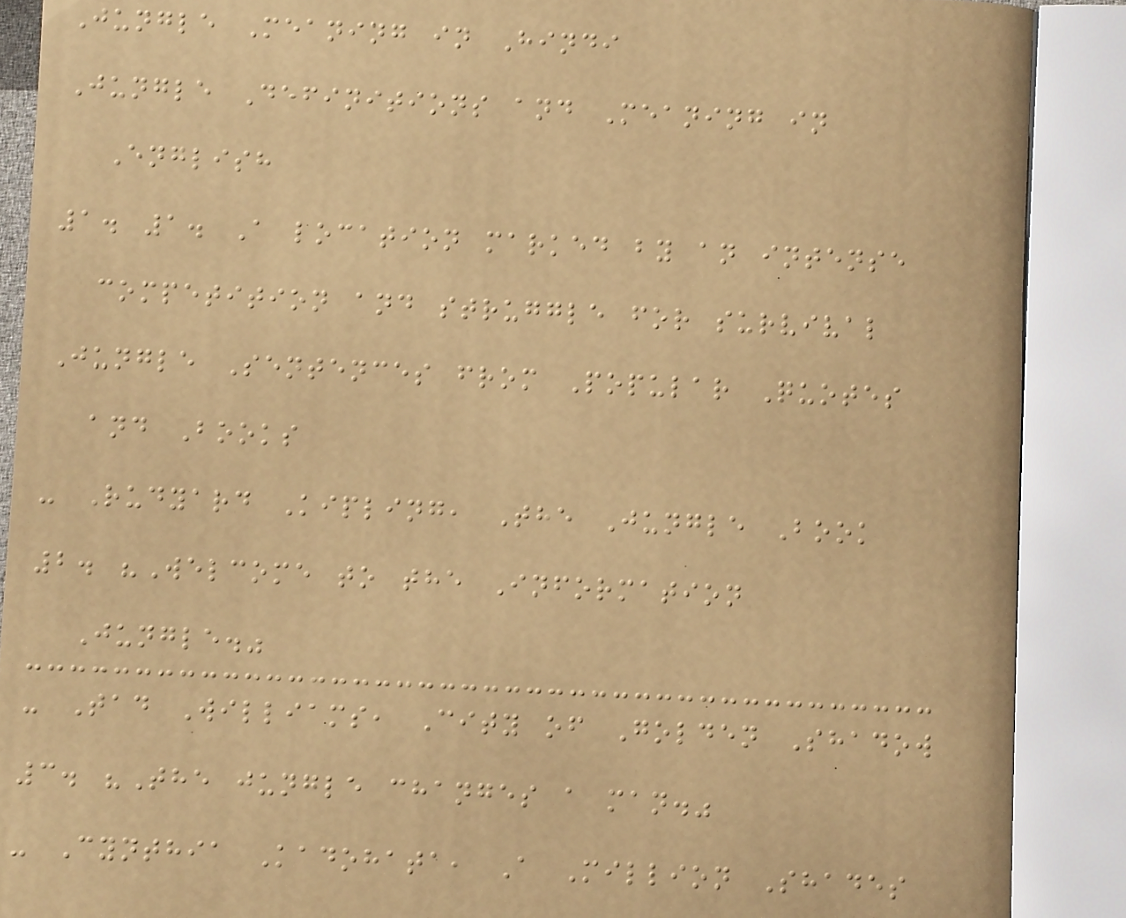Jungle Meaning in Hindi
Jungle Definitions and Meaning in
English
1. 1. A location marked by an intense
competition and struggle for survival
Jungle Sentences from Popular Quotes
and Books
- Rudyard Kipling, The Jungle Book
2. "Welcome to the Information
Jungle."
- Tad Williams, City of Golden Shadow
3. "The jungle changes a man."
- Cynthia Kadohata, A Million Shades
